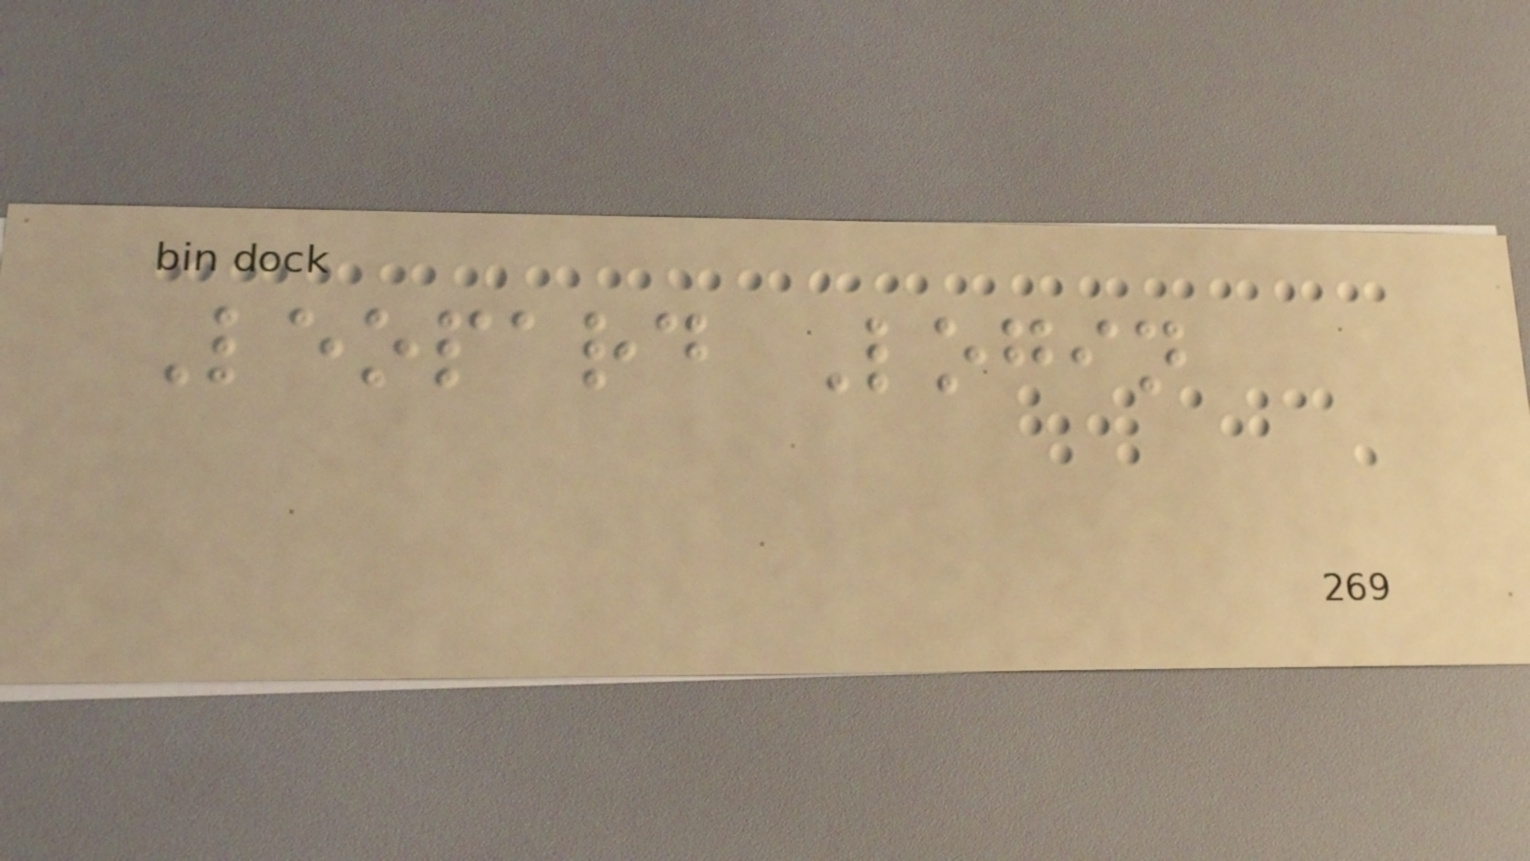Leopard Login
